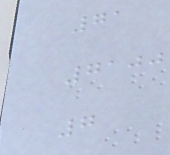71
7100
7
